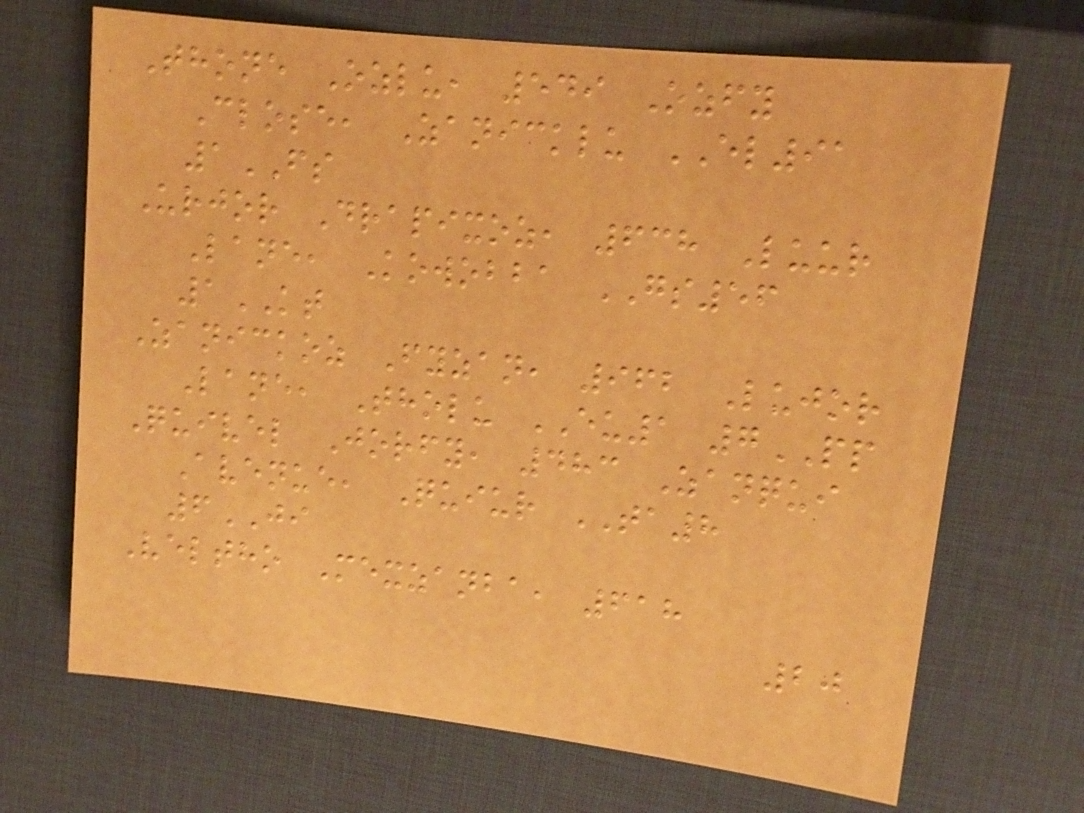Thone Ozlu, 549 Ozfy
Close, Zanicklu EL91
1FS
Urjor Drapixoz, 638 Luur
Lane, Kowobba GS56
1KT
Zanickoz Fyzan, 962 Lujor
Lane, Tholu EU1 7PP
Quivel Jorfy, 483 Zanqui
Avenue, Quiur TA8
6JI
Veltho Mexzanba, 618
20
